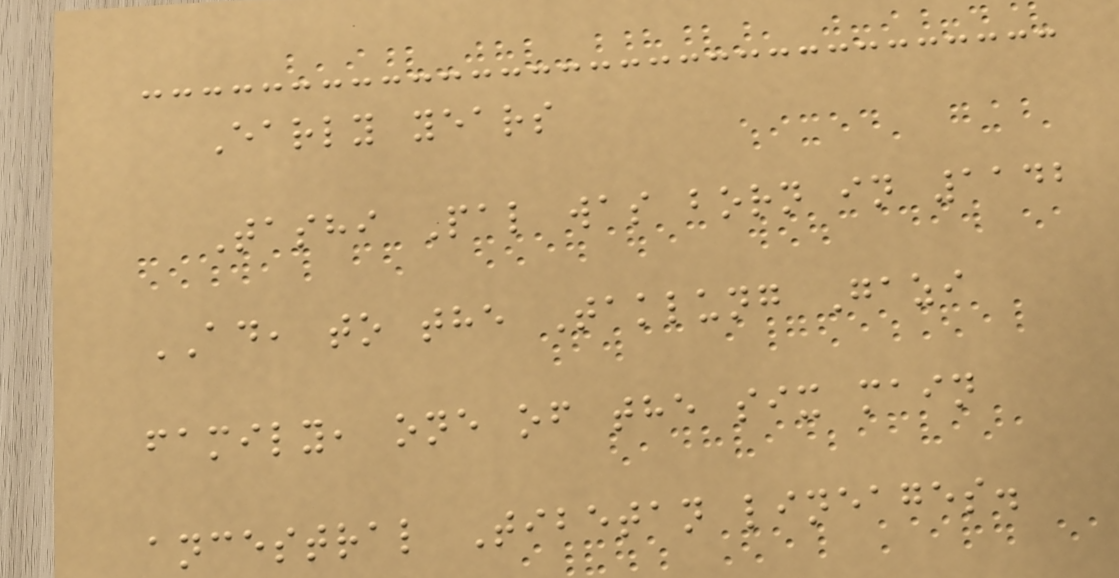Early years
Tashi Pal was born in 1142
AD, to the Taklung Gazi
family, one of the six main
ancestral Tibetan lineages.
